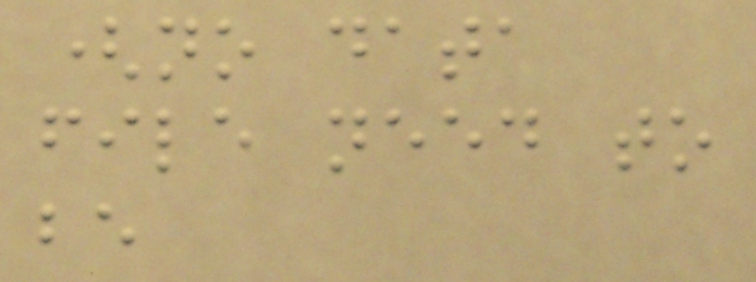(no data
file need to
be
